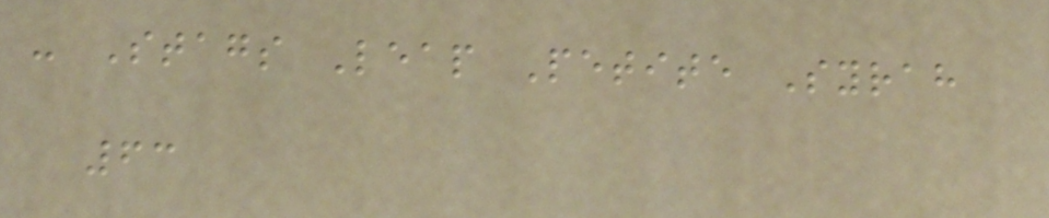- Stags Leap Petite Syrah
63
